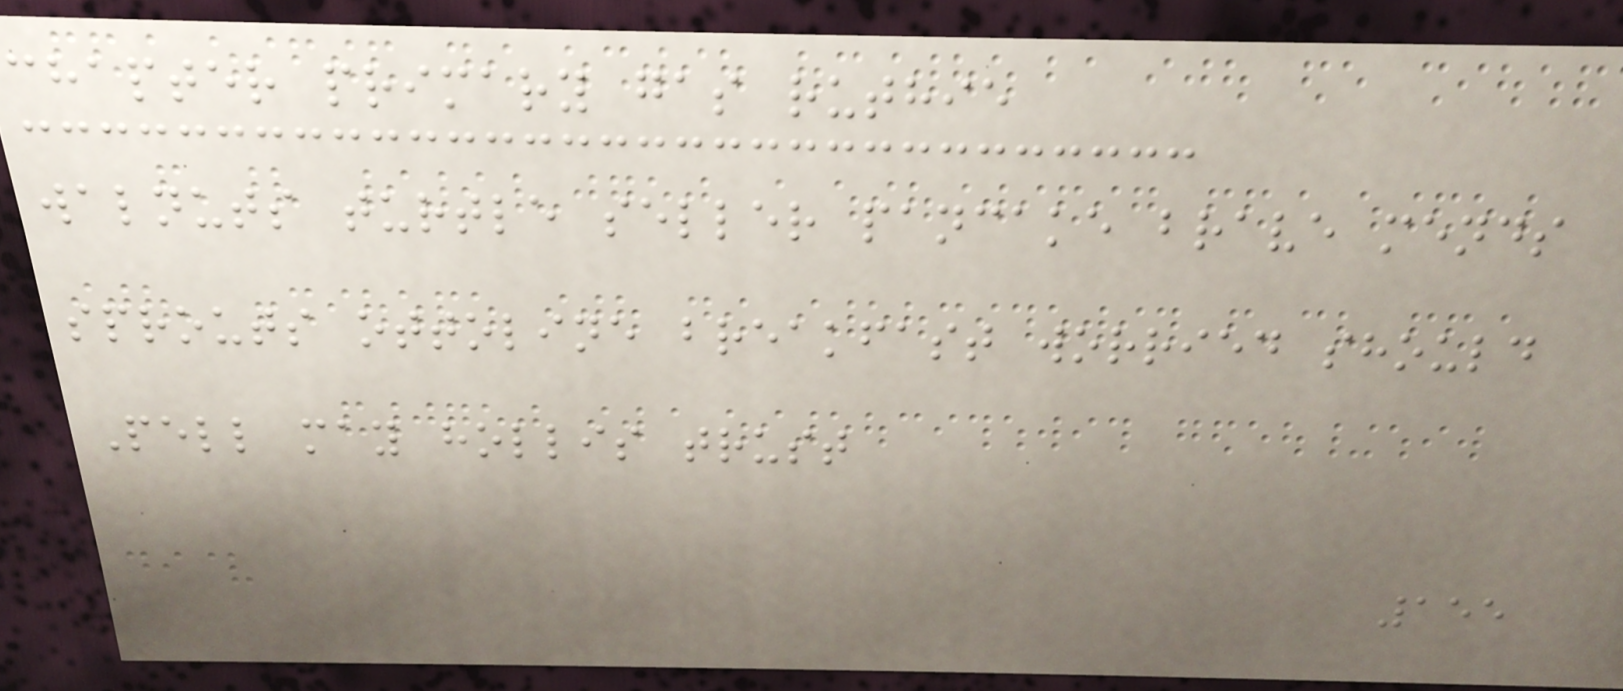chapter primary gas ruthie
walnuts turtle seller pancake brave mends
sprouts ottoline breakfast worried should
Pell may hollis trust
155
